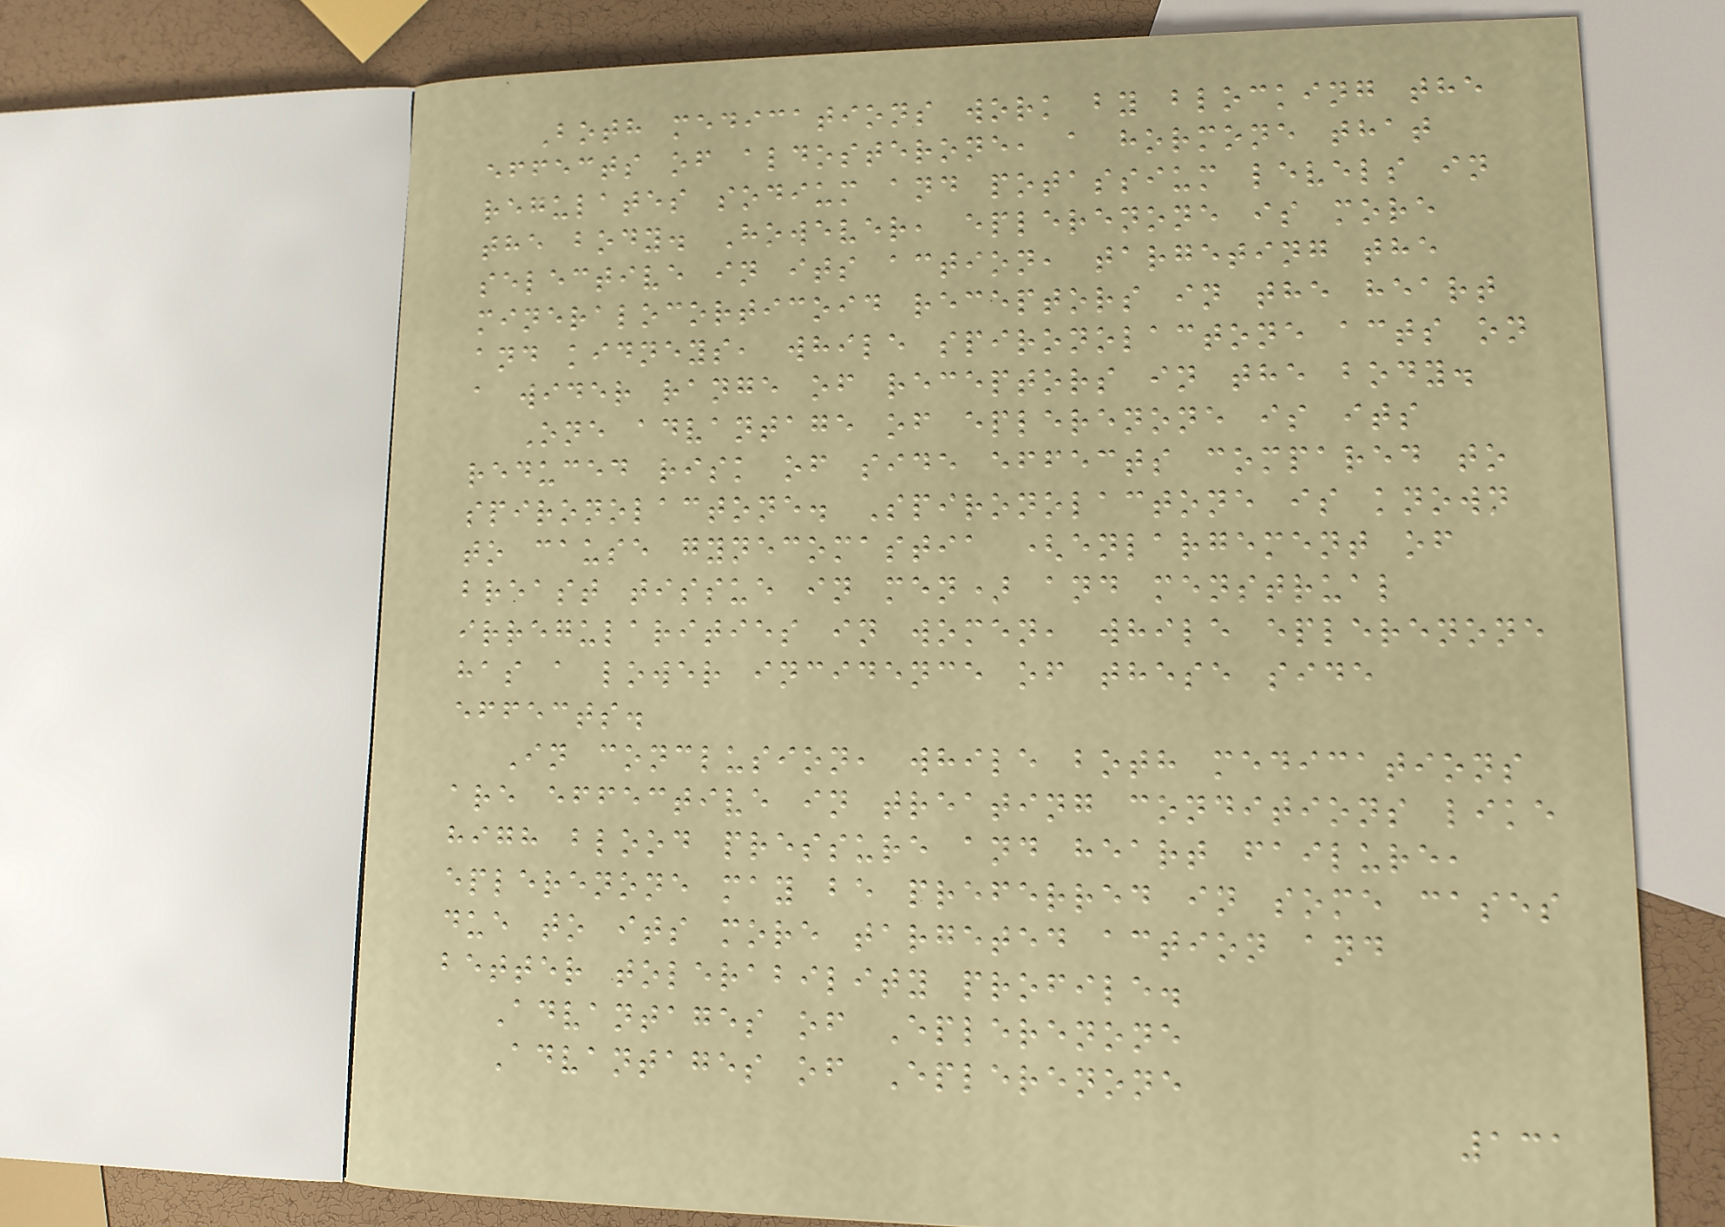Both medications work by blocking the
effects of aldosterone, a hormone that
regulates sodium and potassium levels in
the body. However, eplerenone is more
selective in its action, targeting the
mineralocorticoid receptors in the heart
and kidneys, while spironolactone acts on
a wider range of receptors in the body.
One advantage of eplerenone is its
reduced risk of side effects compared to
spironolactone. Spironolactone is known
to cause gynecomastia (enlargement of
breast tissue in men) and menstrual
irregularities in women, while eplerenone
has a lower incidence of these side
effects.
In conclusion, while both medications
are effective in treating conditions like
high blood pressure and heart failure,
eplerenone may be preferred in some cases
due to its more targeted action and
better tolerability profile.
Advantages of Eplerenone
Advantages of Eplerenone
131
